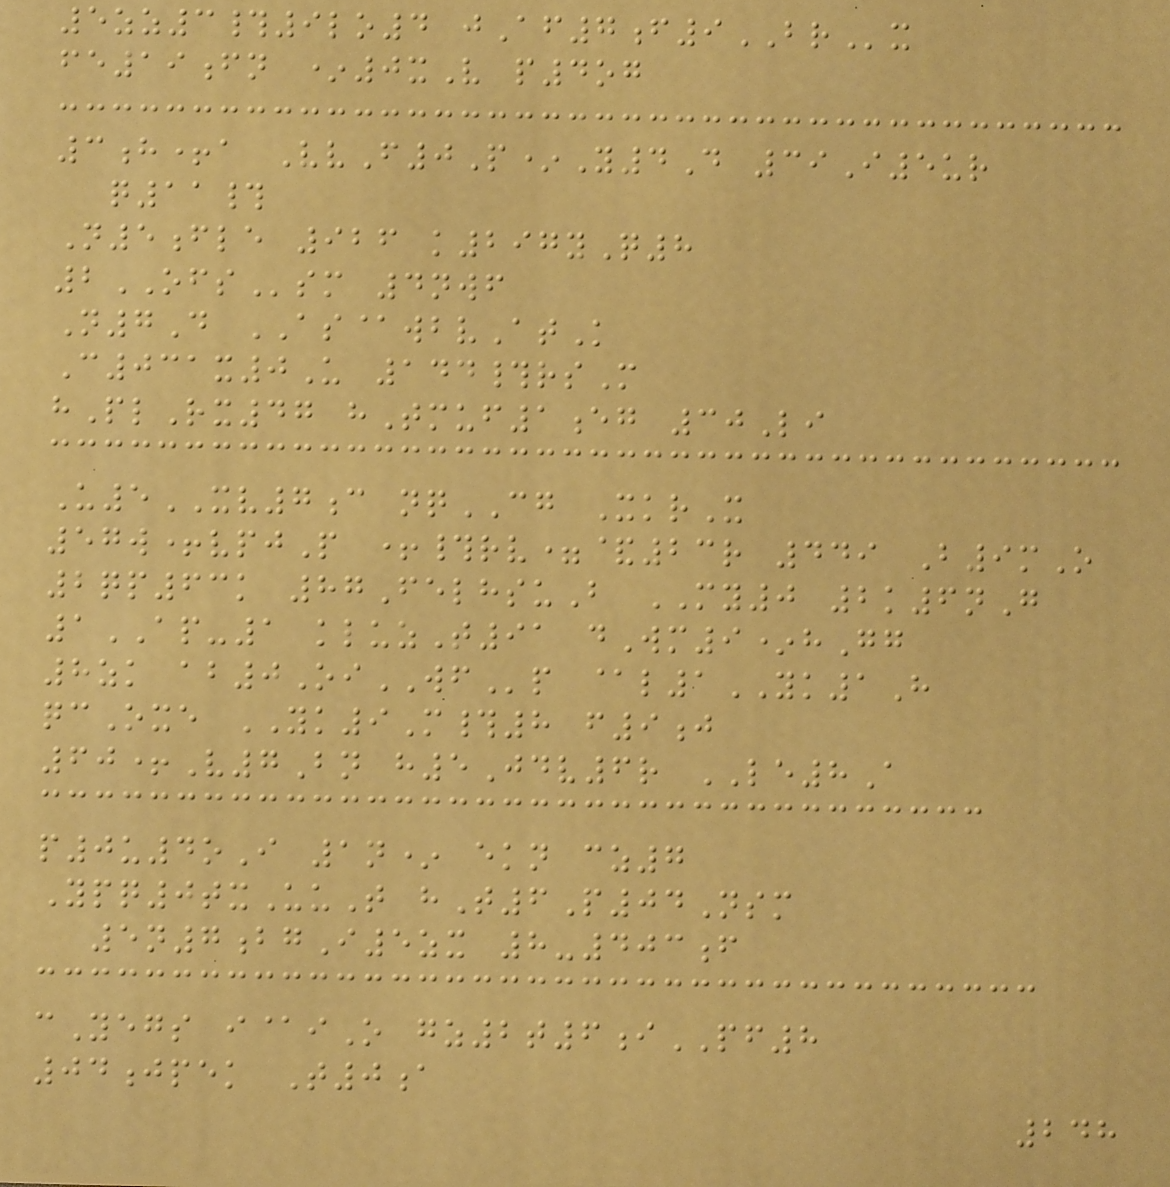5zz3#9lo4 jAf7f9BRx
fe19fn *0xV p4og
3h+a VvF0P*Y4D 39I5ur
q11#
N5fle 926 k297yQ8
2OFSsm 4nwf
N7D AS@wbvAtK
C031x0U 144#rsM
hPlRx47 hTmuf1eg 30Li
U5XV7c nqCG XkrX
57w+vpjP +#rv=&23r 449 B9mO
2qp63k 87FelhsuB MY0 2k6nG
1AP-1 kluzT91 dWm9*hGg
8zk ab0OiWFp @l1YK1H
qcOxe YK9M#8 f9j
60+V7Bn h5Jdv6r LE8A
p0u4oI 1n* ekn cz7
Ypq0txUuT hT6P04Nsm
5n7bgI5zx 8-403f
cYegs i@iO gz2t6iPF8
04jpek T0a
248
